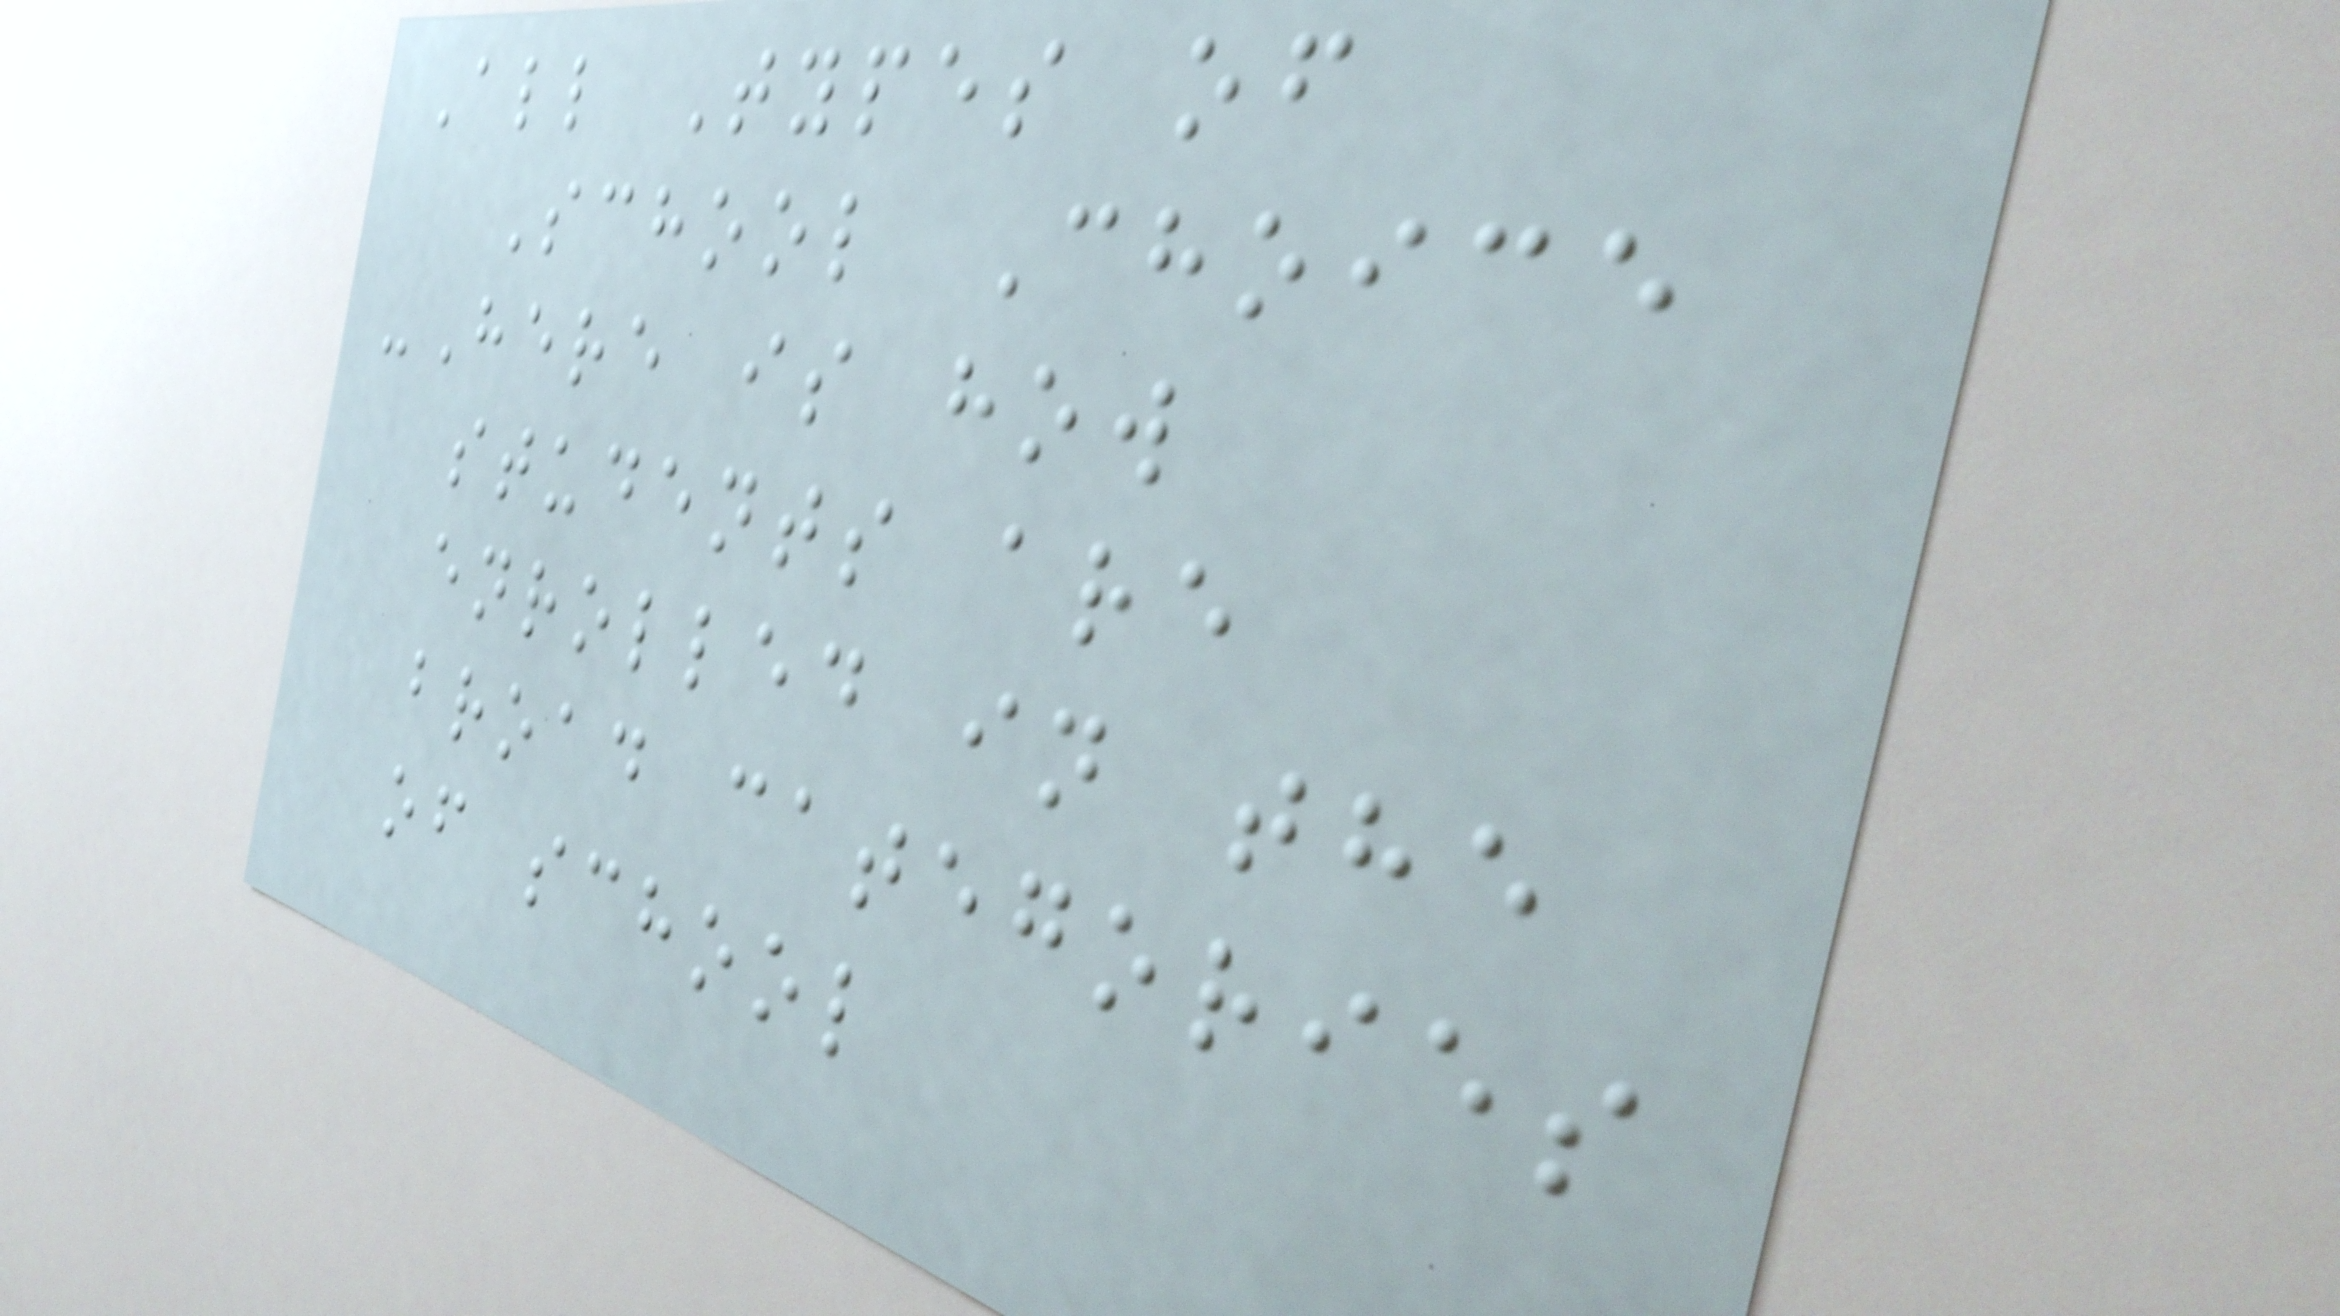All Types of
School Choice
-Here is how
students are
enrolled in the
broad categories
of school
